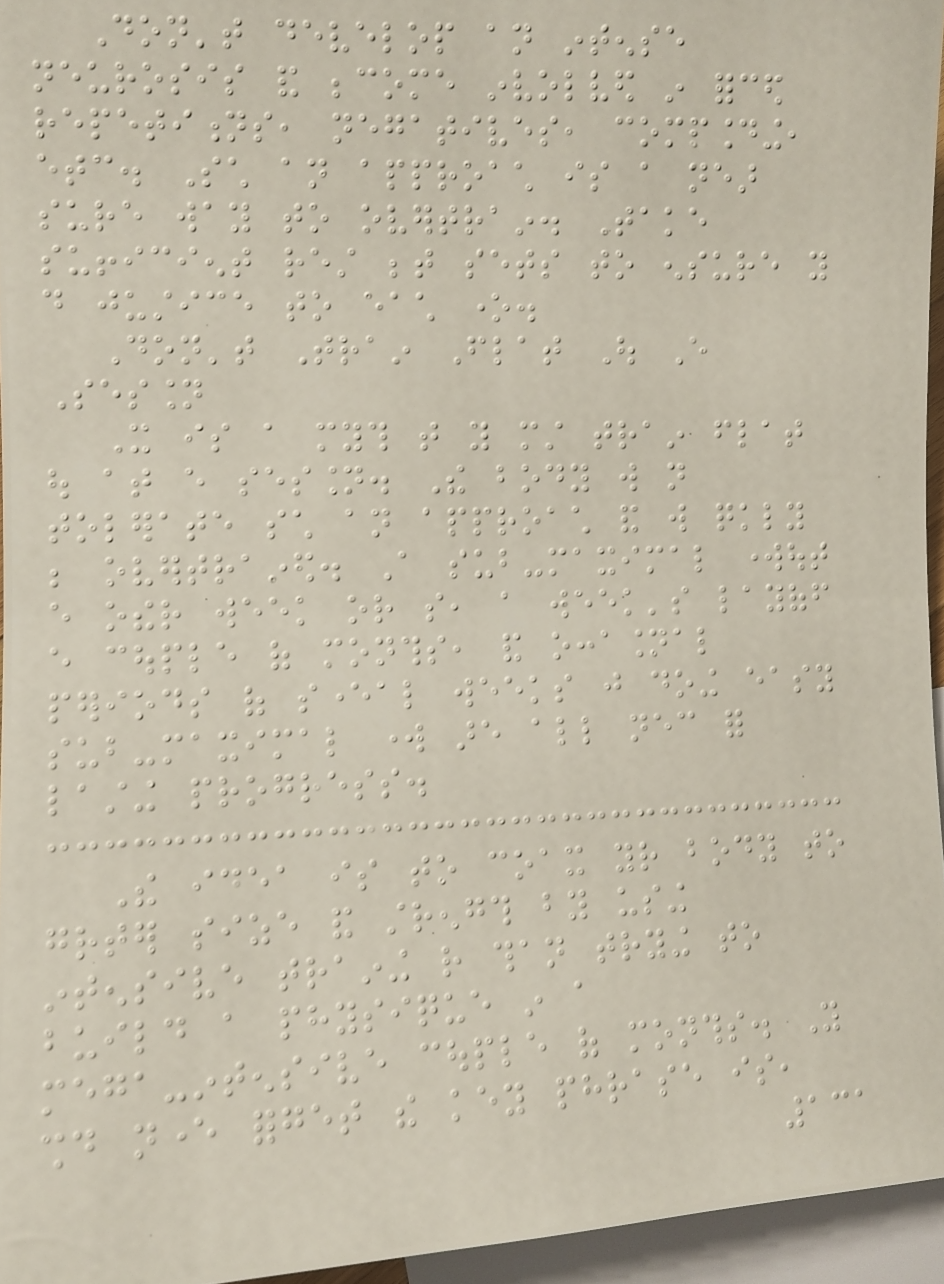Don't develop an intense
neurosis and become involved in forced
repetitions, negatives, compounding,
etc. Such an approach is a near
sure way to overtrain. Take
sufficient rest between sets to ensure you
do justice to each one.
Don't Train Flat Out Every
Session
It is a myth that you must train flat
out at every session. The body will not
tolerate such an approach and will quickly
be overtrained. A sub-maximal workout
every other week or so, a week's layoff
every couple of months, and occasional
periods of several weeks just doing easy
sub-maximal work are all necessary for
lasting progress.
The idea is to coax your body to
greater size and strength by using
intensive training rather than trying to
build a physique in a
mega-intensive couple of months. You
should never forget the key phrase is,
131
